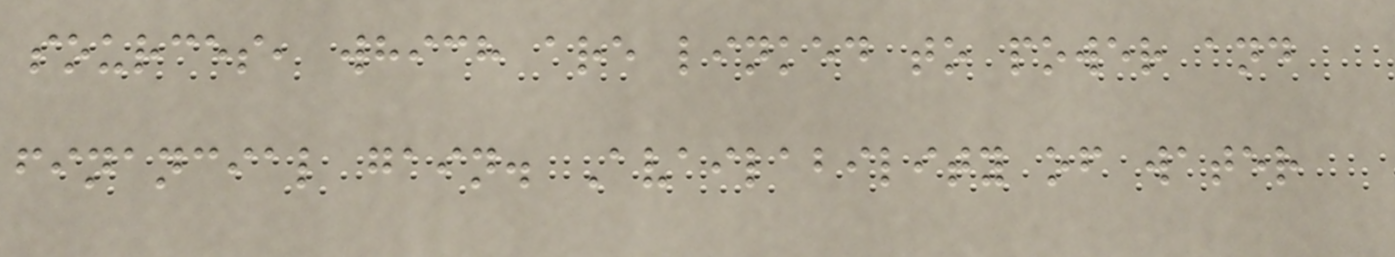sources, which are linked to power and
financial gain. Availability of water
